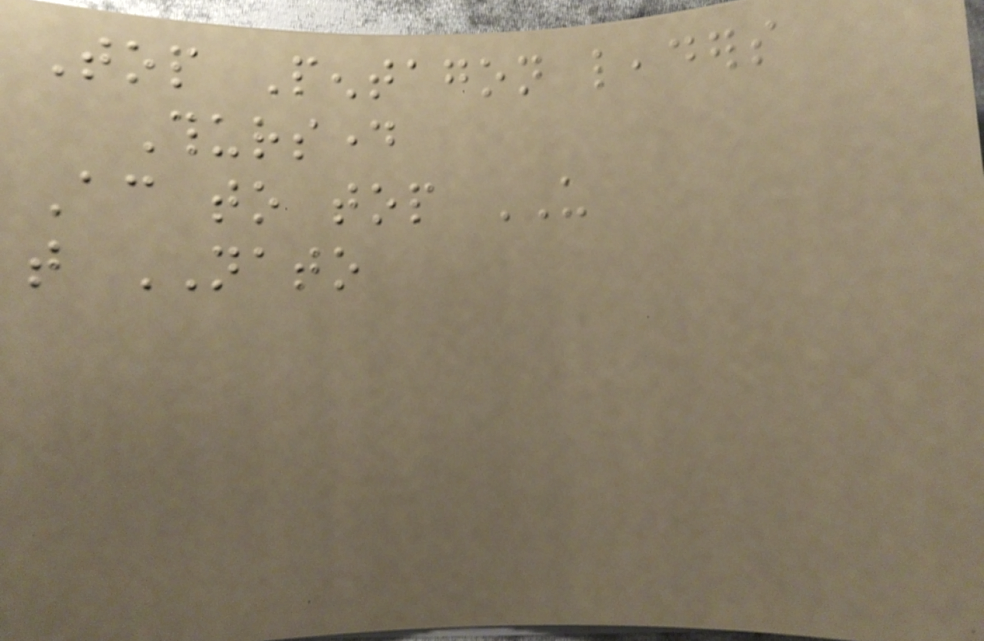Top Pentagon leaders
Thursday
According to top US
that NATO
